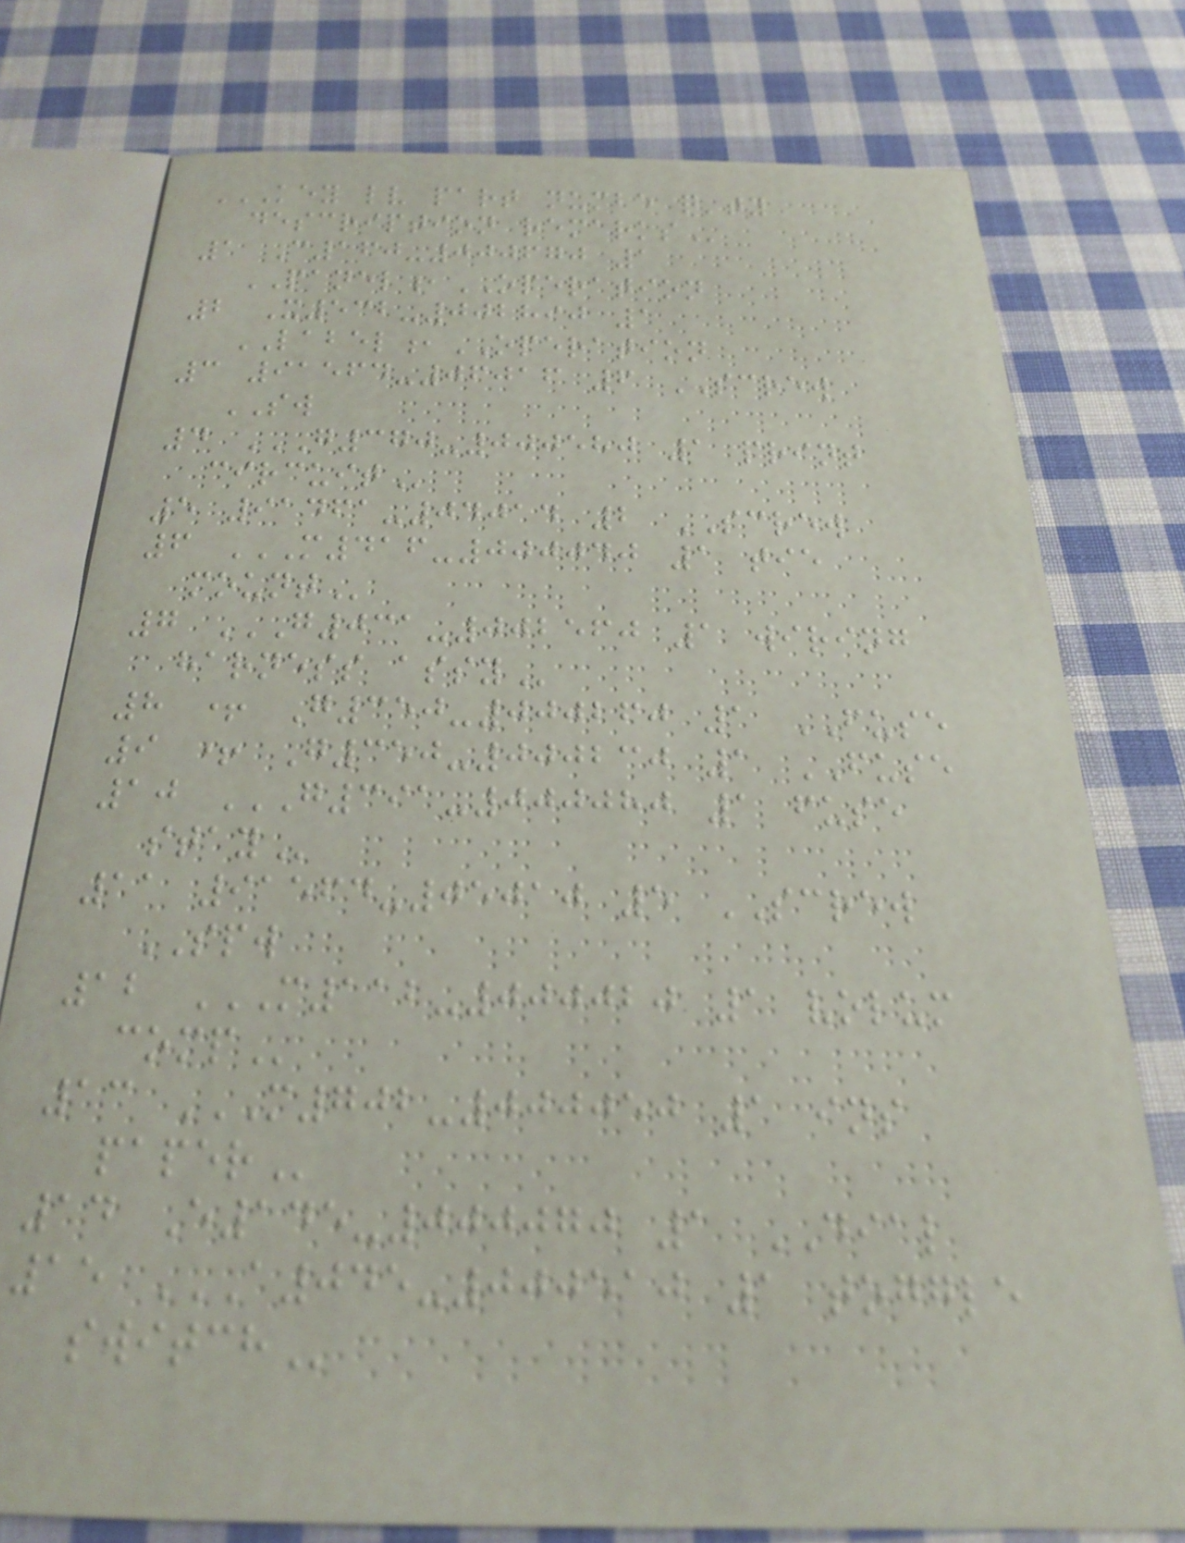KEY LV PART NUMBE Q'TY
DESCRIPTION REMARKS
1 C160-000670 1
PANEL,OPERATION
2 X532-002890 1
LABEL,OPERATION
3 91564-06016 6 SCREW
SW
4 G370-000580 1 PRINT
CIRCUIT
5 91461-04014 2 SCREW
6 M416-000040 1 TIE
MOUNT
7 G031-002560 1 WIRING
HARNESS ASSY
8 + G350-000260 1 FUSE
9 + G350-000230 1 FUSE
10 G391-000080 1 FUSE
STAY
11 91564-05010 5 SCREW
SPW
12 M112-000020 1 VOLUM
COMP
13 M702-000050 1 INS
PAPER
14 E145-000070 1 DIAL
15 A045-000510 1 TOGGLE
SWITCH
